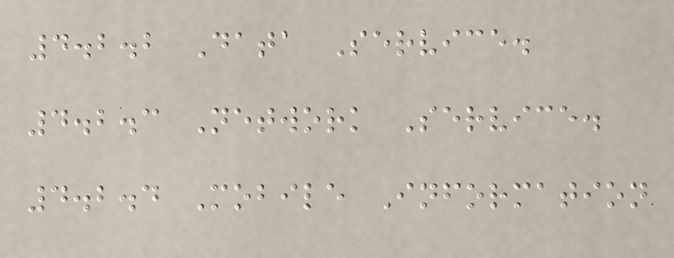4.2.2 Data Service.
4.2.3 Network Service.
4.2.4 Mobile Information
